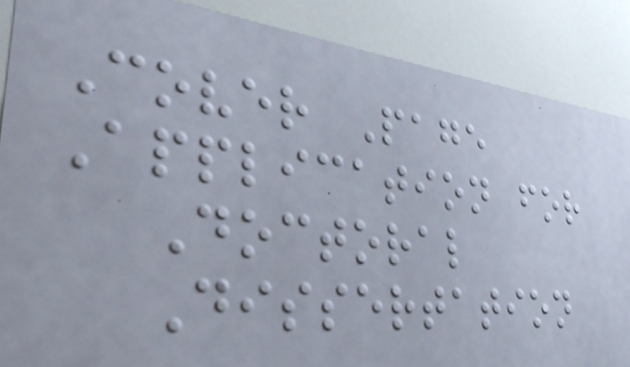Cover Page
Application for
Doctoral
Dissertation
